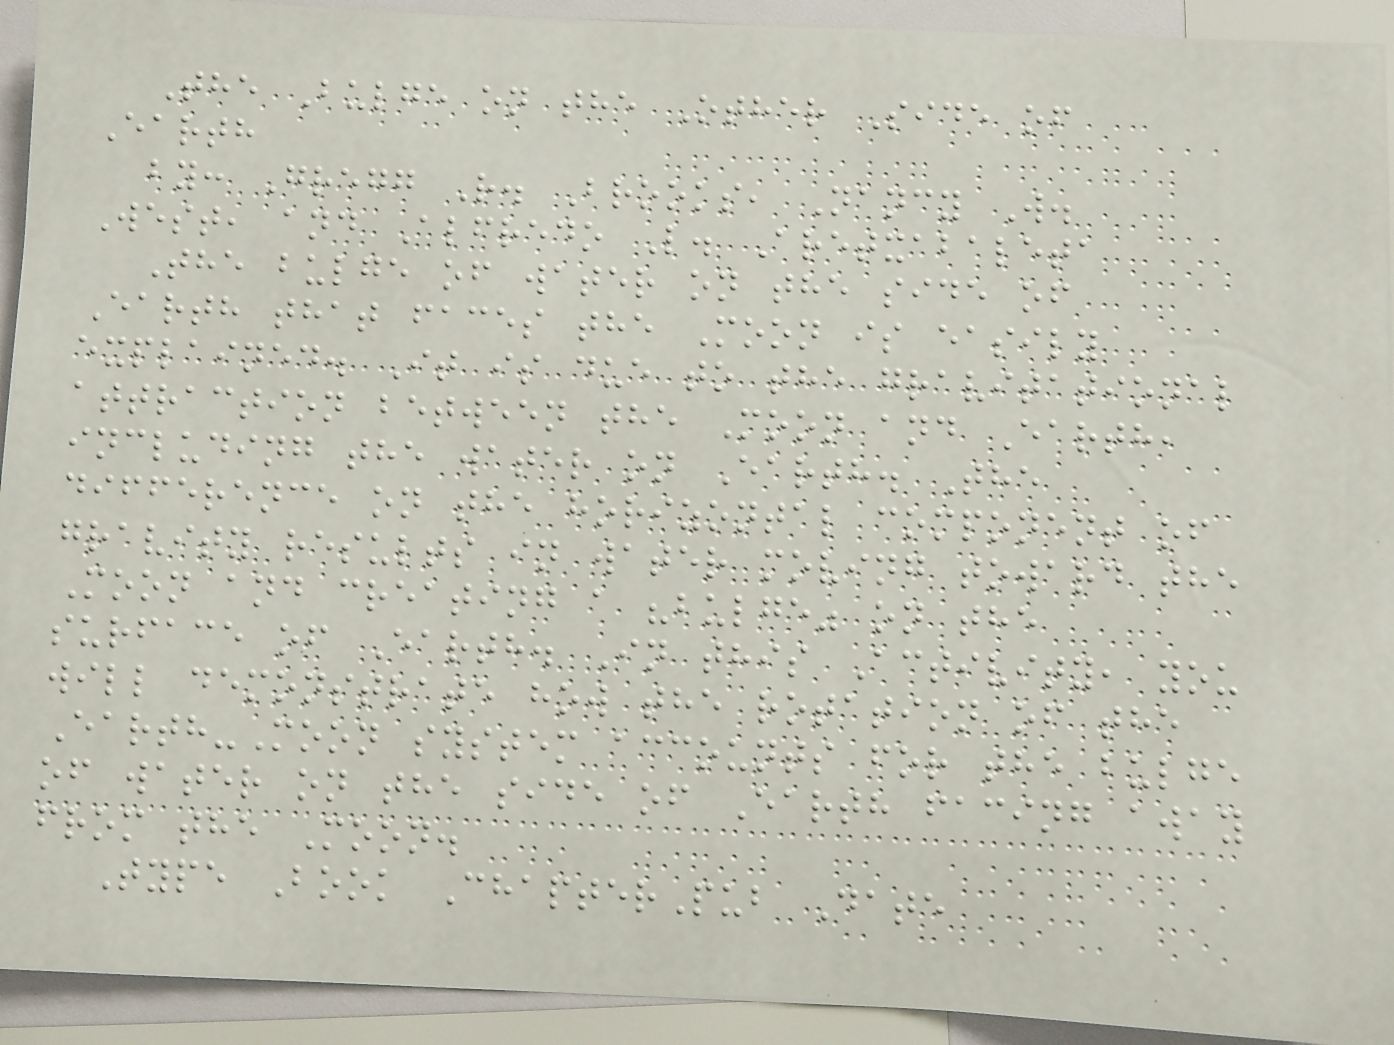The Bulge on the Other Side of
Earth
by: Gregg R. Brooks, Nancy W.
West, and Alfredo L. Aretxabaleta
The bulge of water on the side of
Earth that faces the Moon is easily
explained. It is due to the gravitational
attraction between the Moon and Earth,
including the water on Earth. The
difference on the horizontal component of
gravity results in water moving toward the
Moon and creating a "bulge" on the
surface of Earth. In this Activity, you
will demonstrate how the rotation of the
Earth-Moon system accounts for the bulge
of water on the side of Earth facing away
from the Moon.
Type Book ChapterPub Date
